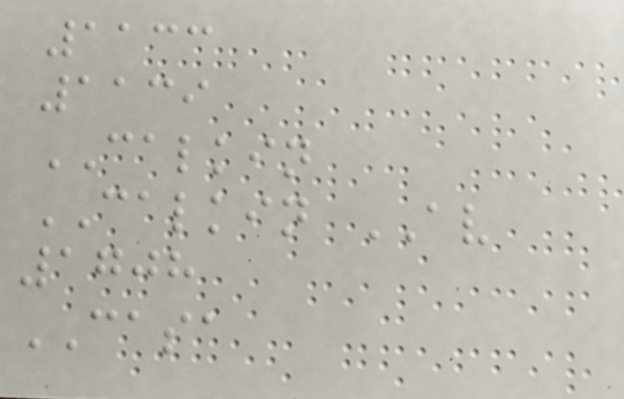1133
1139
CALKIN
CALKIN AV
1708
CASA
